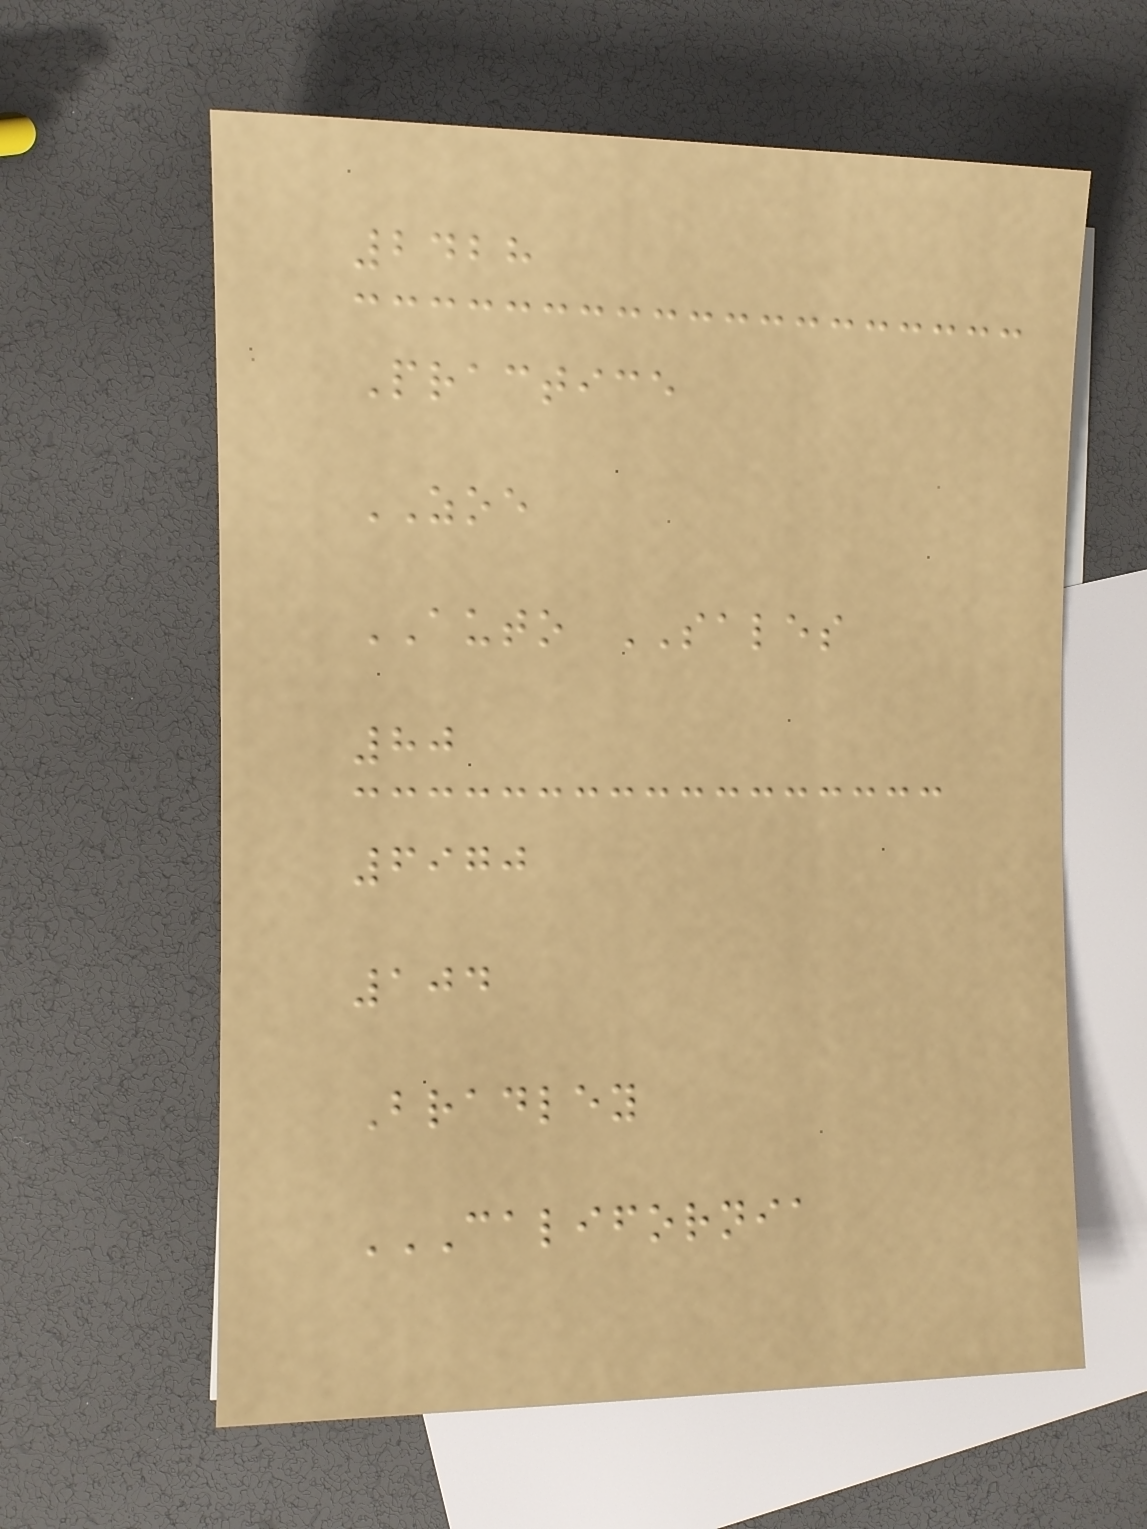2428
Practice
ZOE
AUTO SALES
80
6970
104
Bradley
CALIFORNIA
